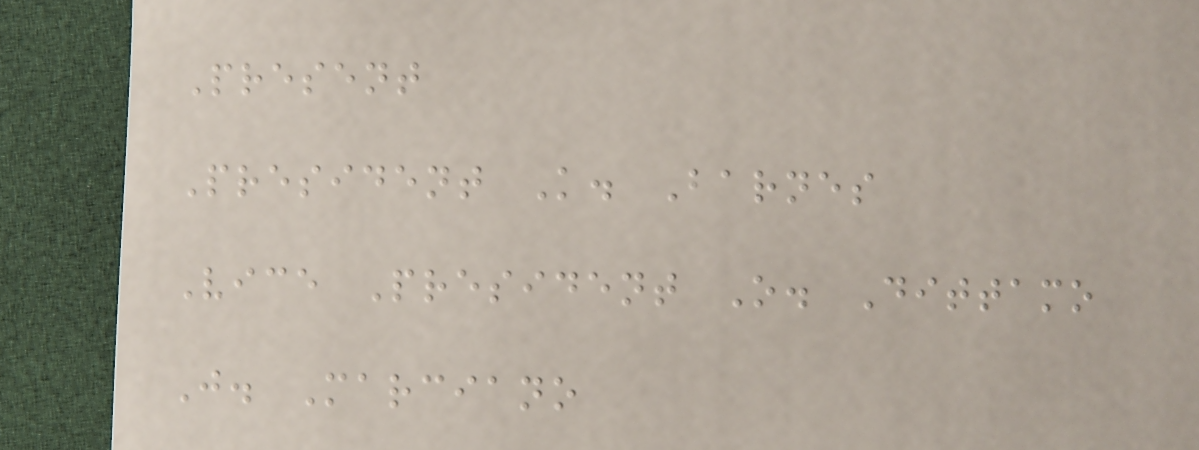Present
President K. Barnes
Vice President O. Dittamo
J. Marciano
